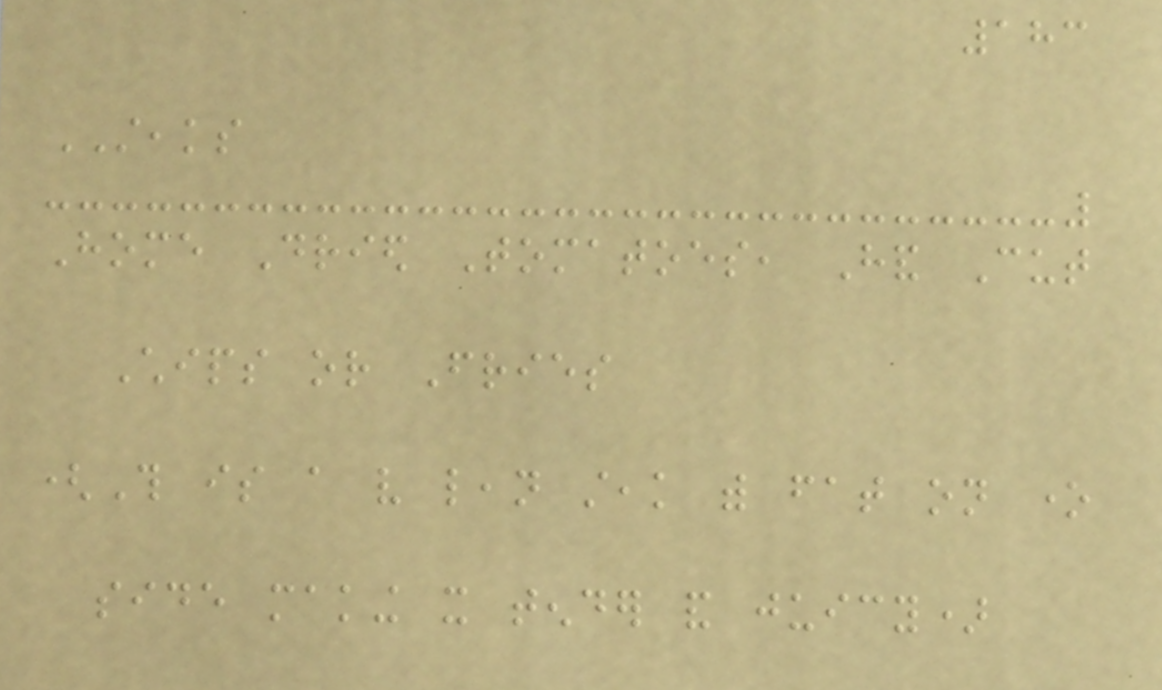183
STEAKS
Home Dried Tomatoes, Hand Cut
Chips or Fries
(This is a very lean steak with fat on one
side making it tender and juicy)
